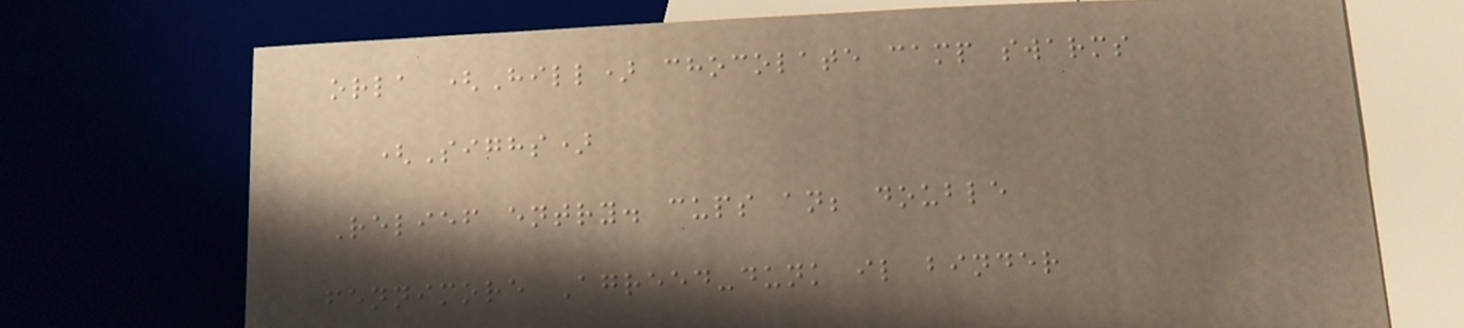orla (Hill) chocolate camp swarms
(Sighs)
Relief entry. cups an; double
fennimore Agreed-dunk il binder
